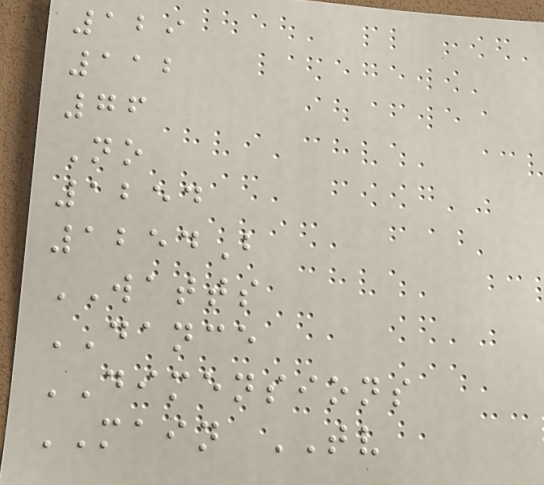129
112
76
No
1254
1254B
WATTS
DANCE
DIMENSIONS
MAIN TV
